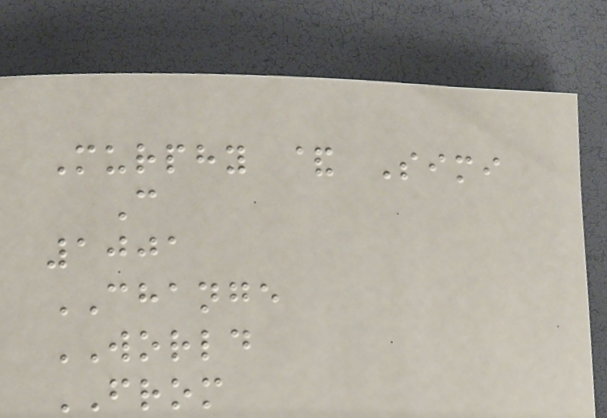Murphy & Simi
C
1001
CHANGE
WORLD
FROM
